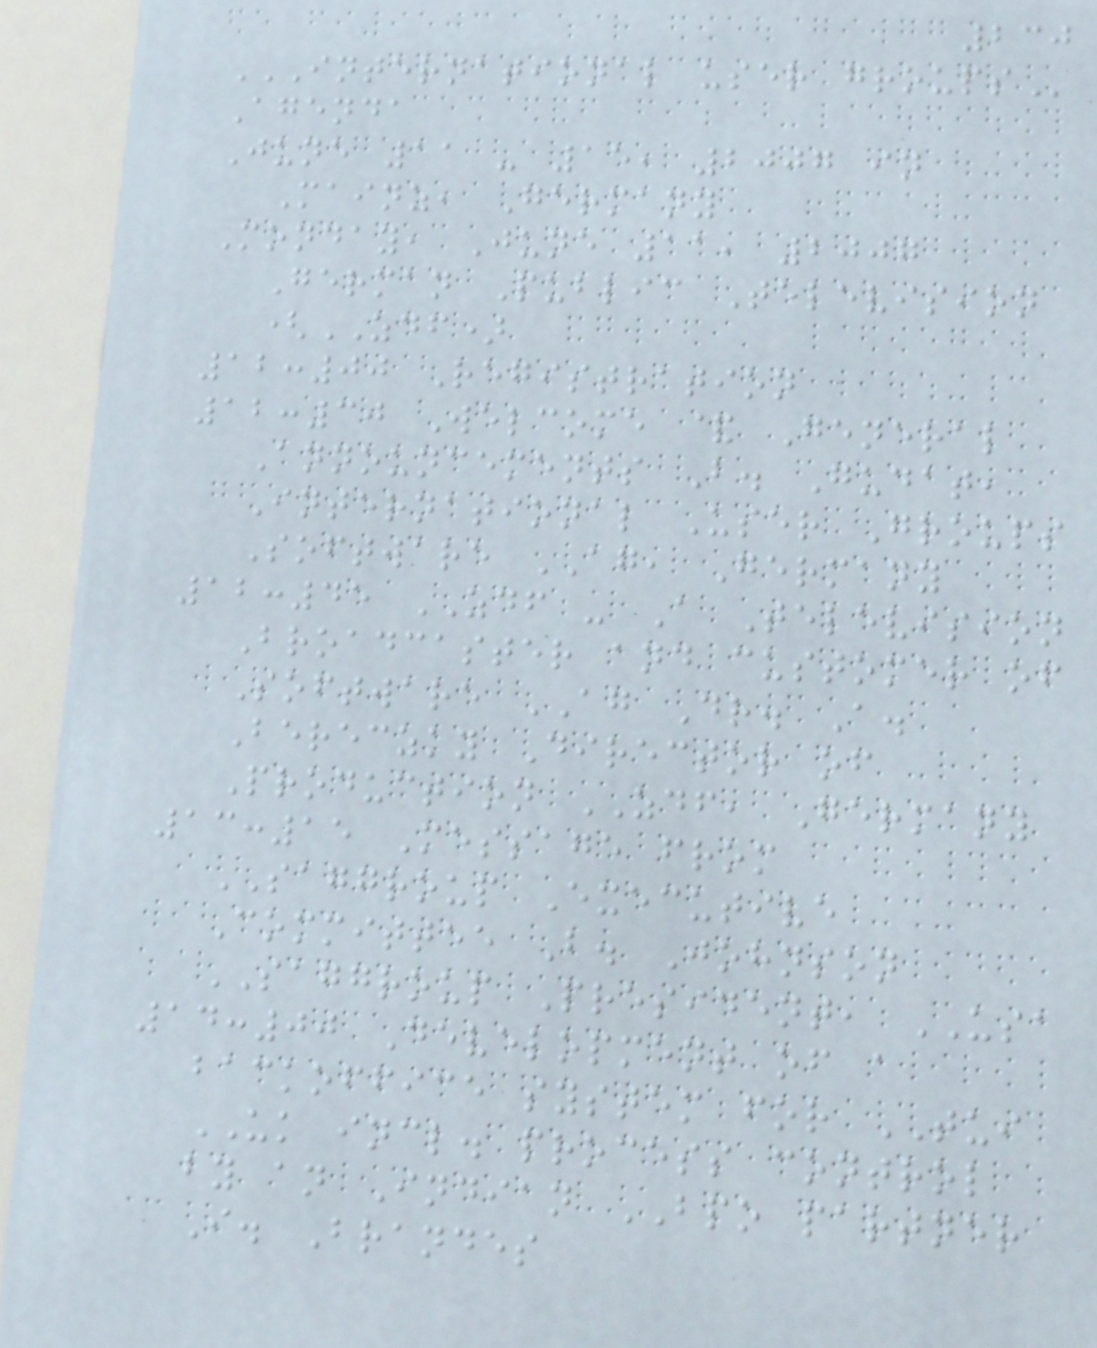230
INTERNATIONAL USER GROUPS
Agenda
June 11 - 15, 2007 in
Mainz, Germany
Monday, June 11, 2007
German Public Television
(ZDF)
12:00 Registration
12:30 Welcome & General
Announcements B. Gudat,
International User Groups
Software AG, Germany
12:45 ZDF - A Television
Broadcaster and customer of
Software AG Dr. A.
Bereczky Director of
Production ZDF, Germany
13:15 Message from
SAGGROUP Executive
Committee B. Johnson
SAGGROUP President, USA
14:00 Development of a
backoffice system for TUI
UK incl. process control
by an Indian BPO partner
I. Brandes
